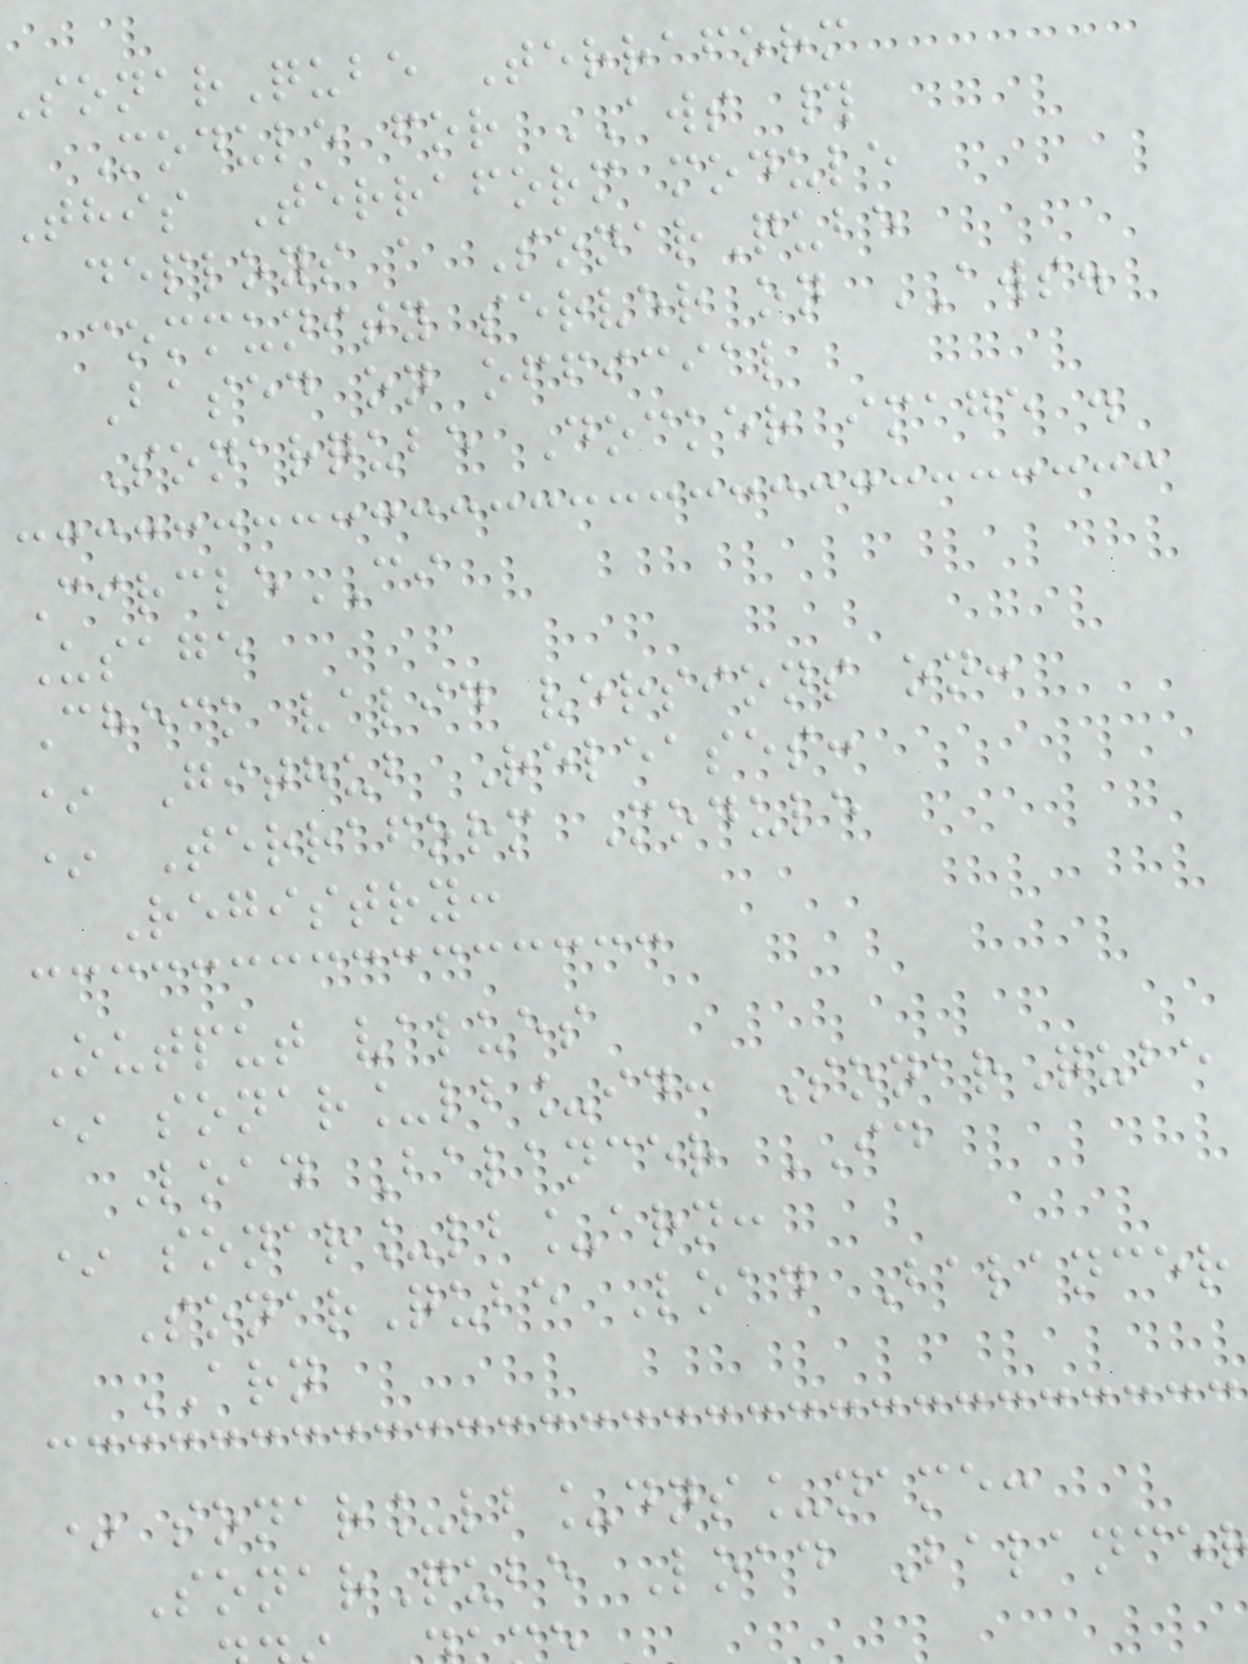onarQube Terraform
Module for AWS #
This Terraform module
deploys a SonarQube
community server on AWS.
Based on official
Sonarqube Docker image .
CircleCI
Usage
Check valid versions on:
* Github Releases:
* Terraform Module
Registry:
Output values
* sonar_lb_id: SonarQube
Load Balancer ID
* sonar_lb_arn:
SonarQube Load Balancer
ARN
* sonar_lb_dns_name:
SonarQube Load Balance
